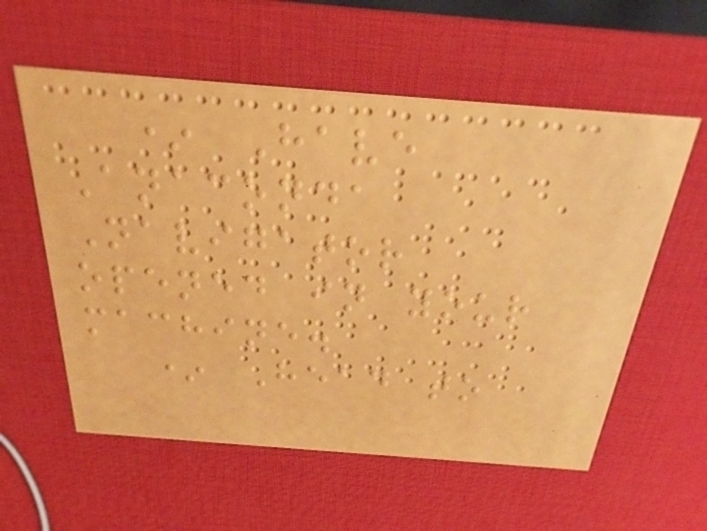* Have
Anaconda
Navigator
opened in your
machine.
* Head to
